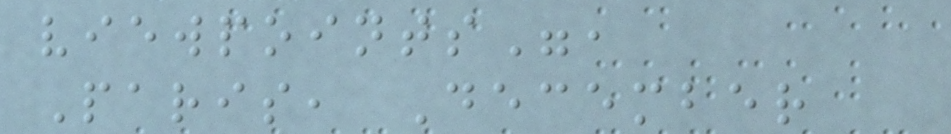viewpoints",
Paris, December
